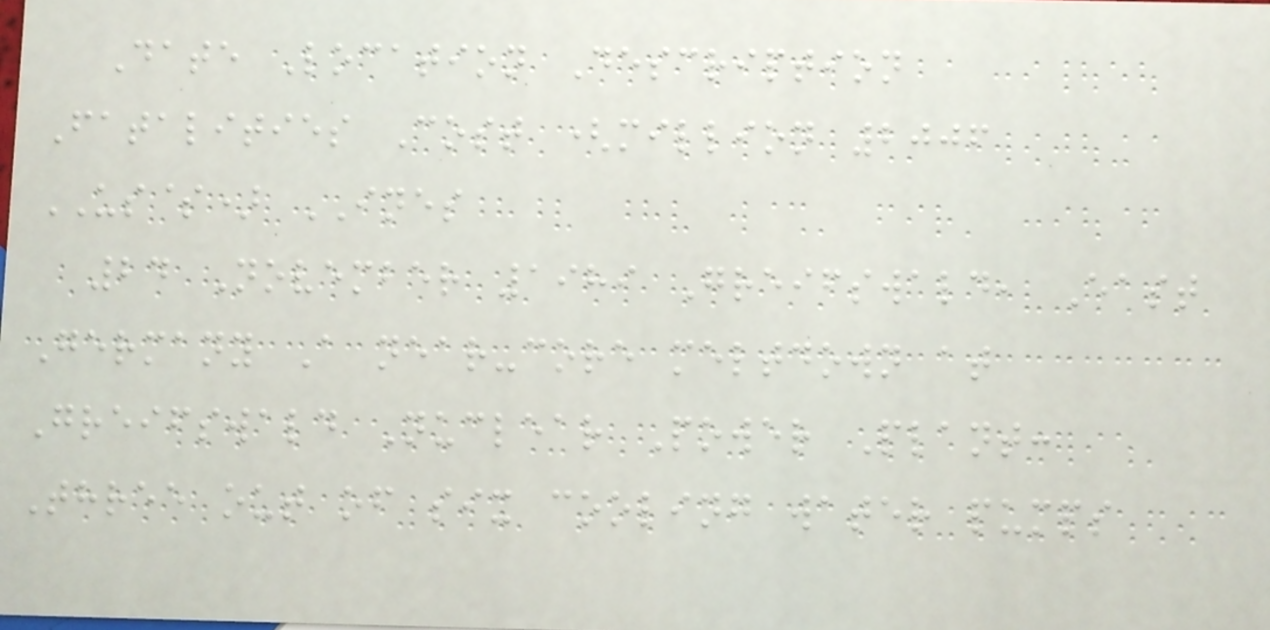Date Location Description
Fatalities Cost (million 2006
US$) INES
24 November 1989 Greifswald, East
Germany A near-core meltdown at
Greifswald Nuclear Power Plant:
Three out of six cooling water pumps
